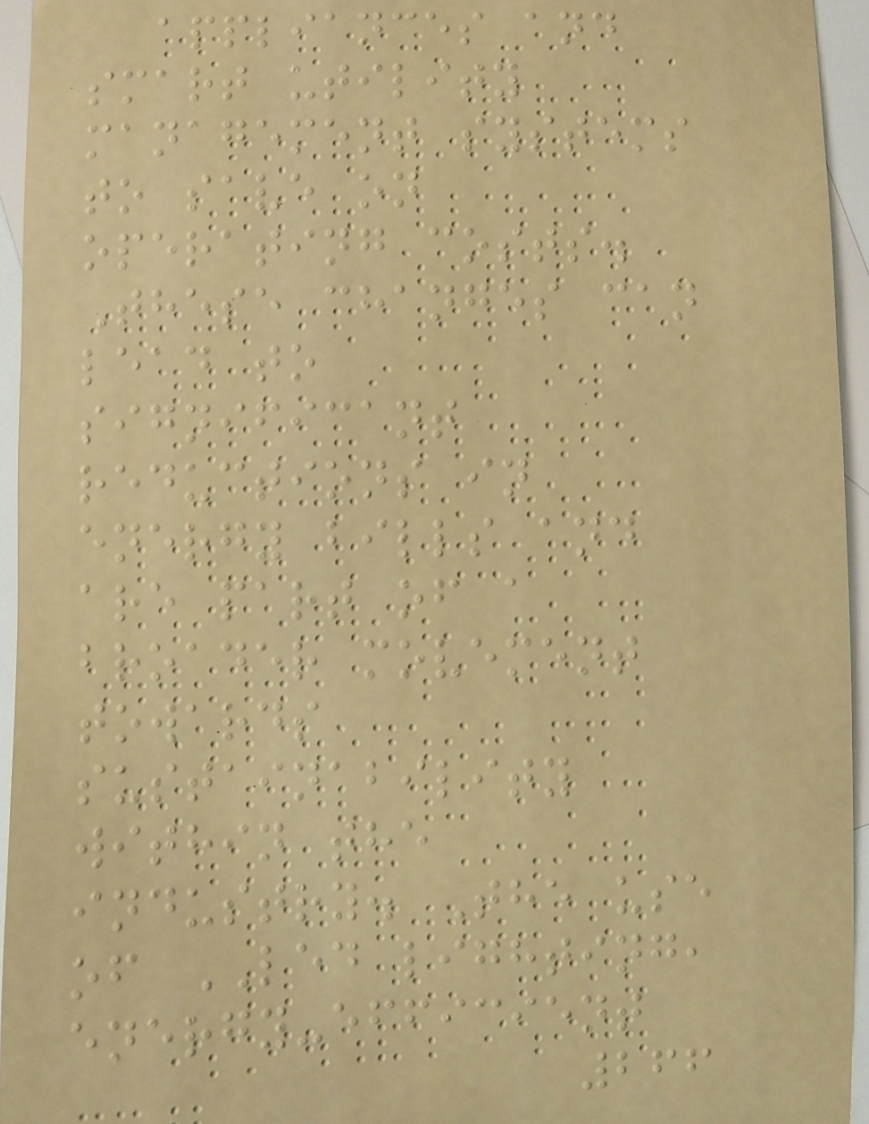appliances and
smart utility
management systems
to save on
operating costs.
These changes can
lead to
significant
reductions in
energy bills and
are part of a
broader movement
towards
sustainability
within the
industry. The use
of LED lighting,
energy-efficient
266
